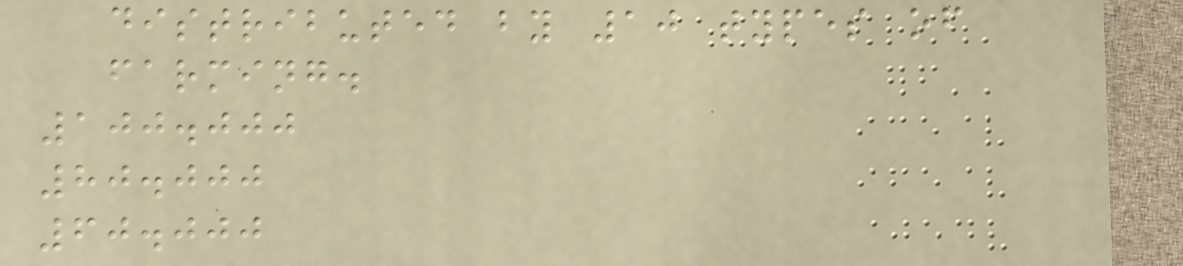distributed by 10 types of
farming.
100.000
80.000
60.000
